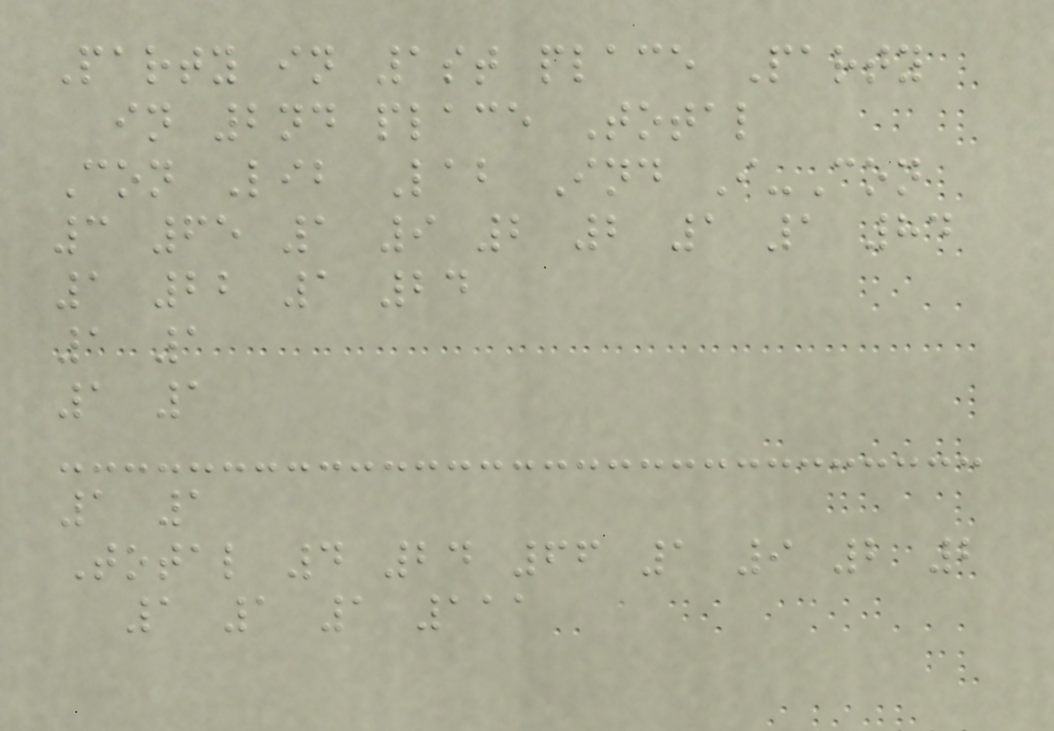Party in 1st place Party
in 2nd place Total
Con Lib Lab Ind I-Con
3 65 1 9 2 2 1 1 84
1 22 1 24
1 1
1 1
1 1
Total 4 24 66 1 9 2 2
1 1 1 111
